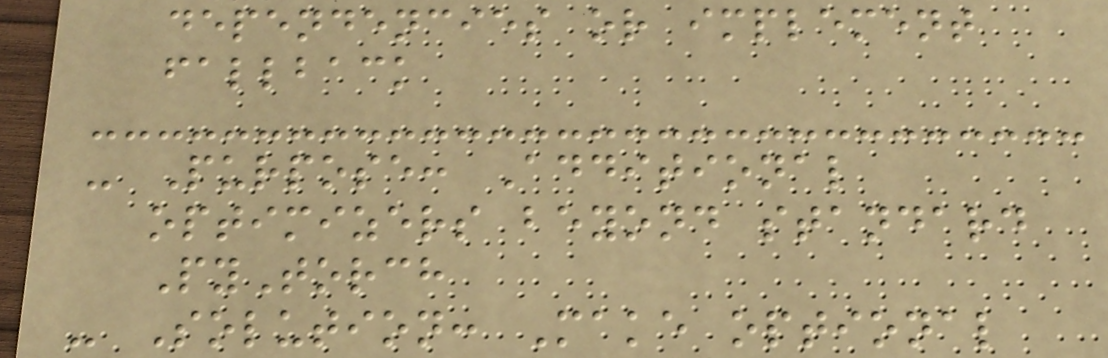dependencies or implement
fallback
- Purpose: Additional
optimizers beyond standard
PyTorch
- Solution: Make optional
